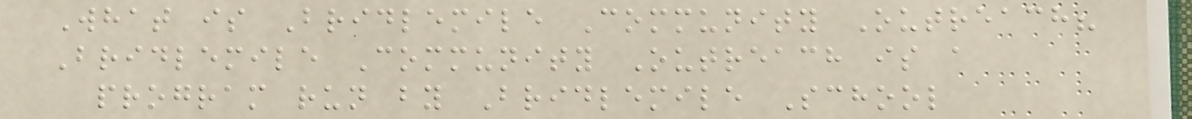What is Bridlemile Community Outreach?
Bridlemile Community Outreach is a
program run by Bridlemile School
